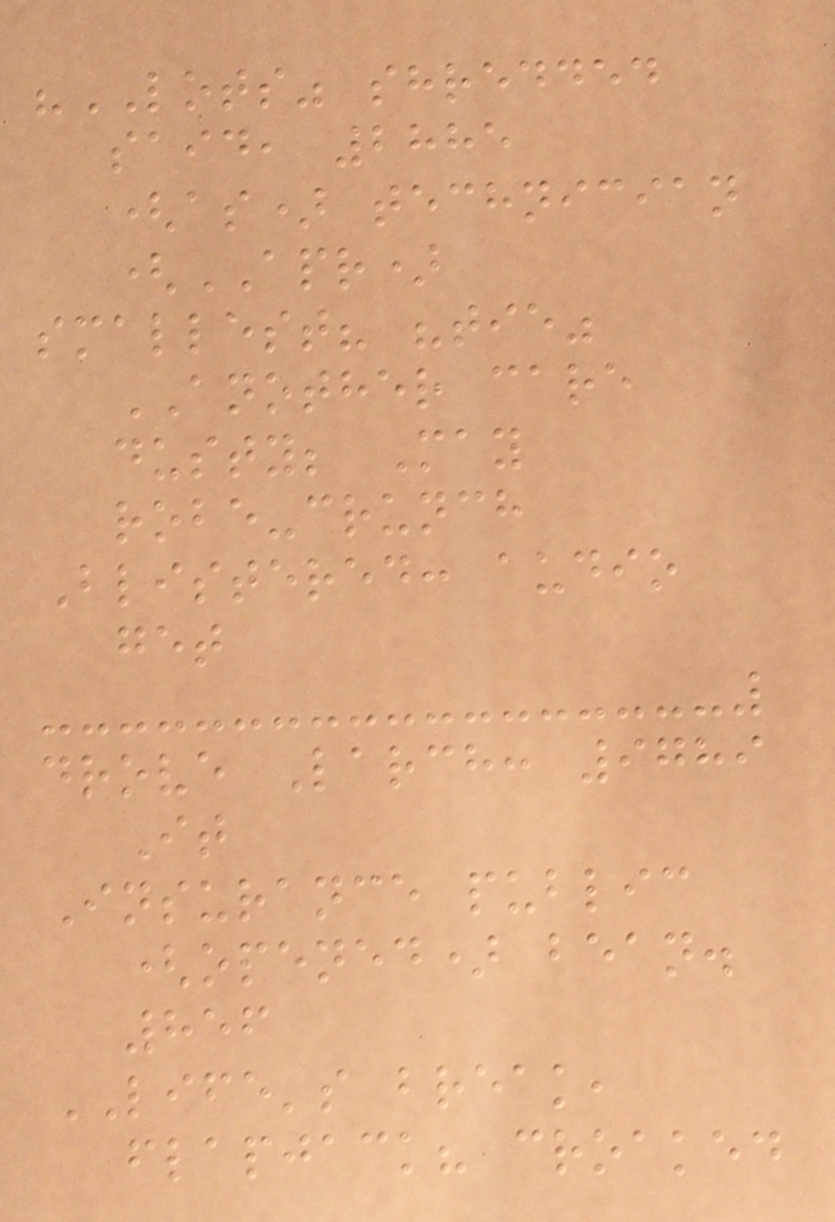"LOTS" shredded
said, 2885
(as) technician
(APR)
smallest? "tie"
ANOTHER care
dusty; May
robe-crunch
Blistered: audio
get
drove Larch: 9789
It
Insurance public
(opened) bean.
856
LIFE's break,
flapjack? croaked
